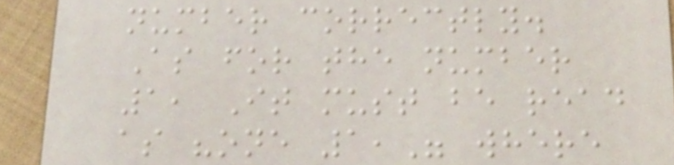number correctly.
As for the number
1, It must be read
as "one 1," where
